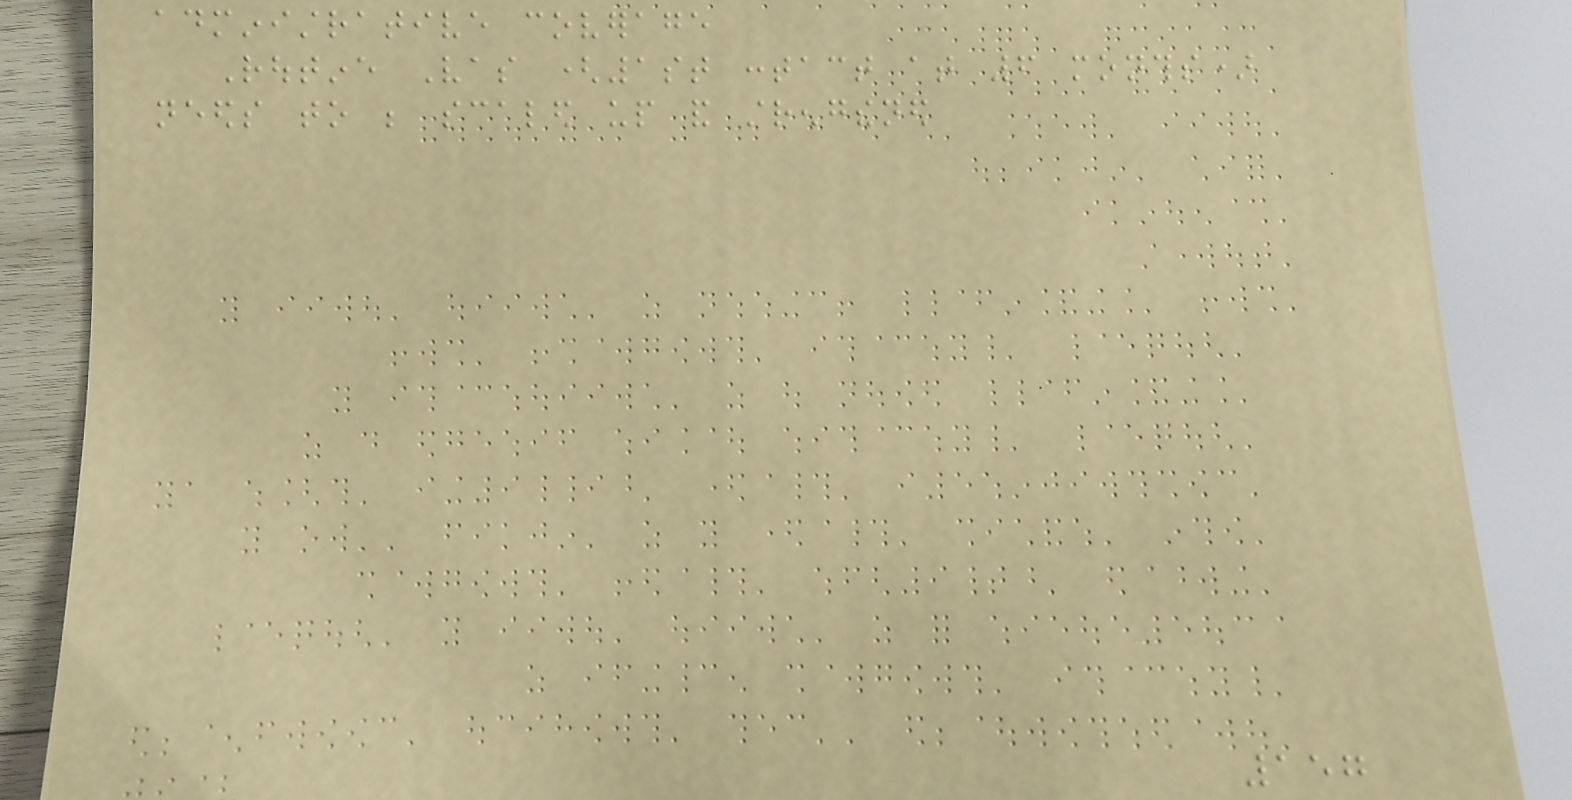administrative coverage
Routine Vas (1st contact at 6 months)
needs to be scaled up and strengthened
157
